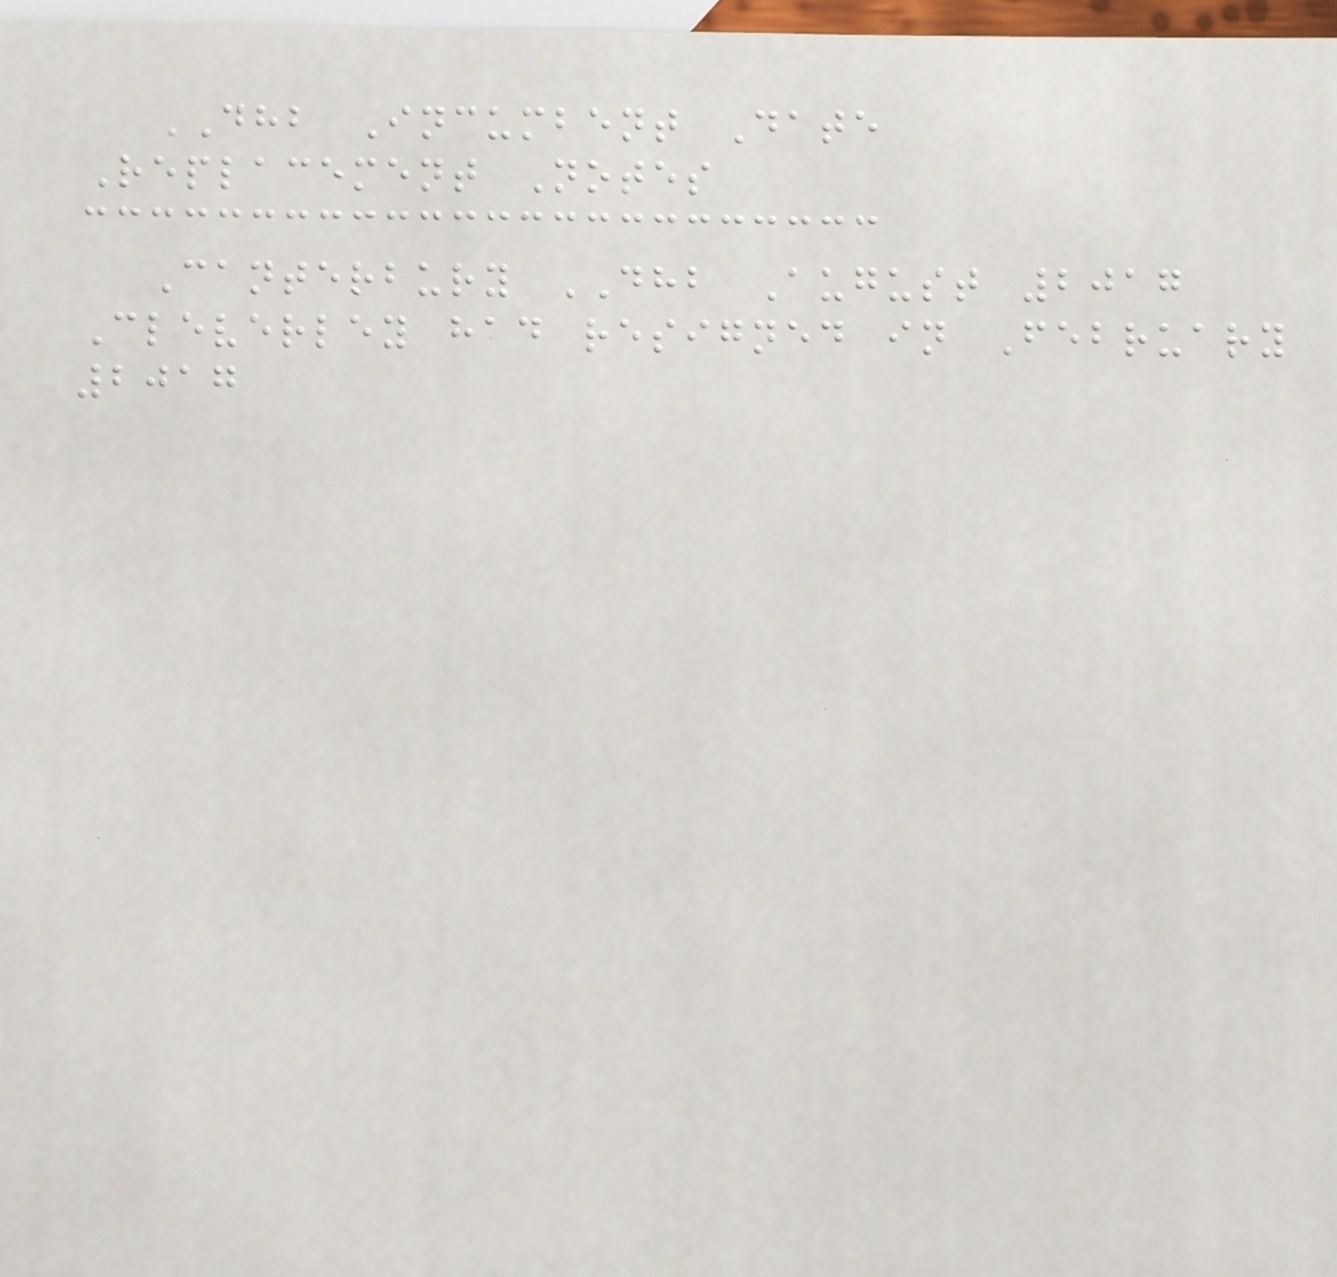DHB Incumbent Date
Replacement Notes
Canterbury DHB August 2017
Cleverley had resigned in February
2017
